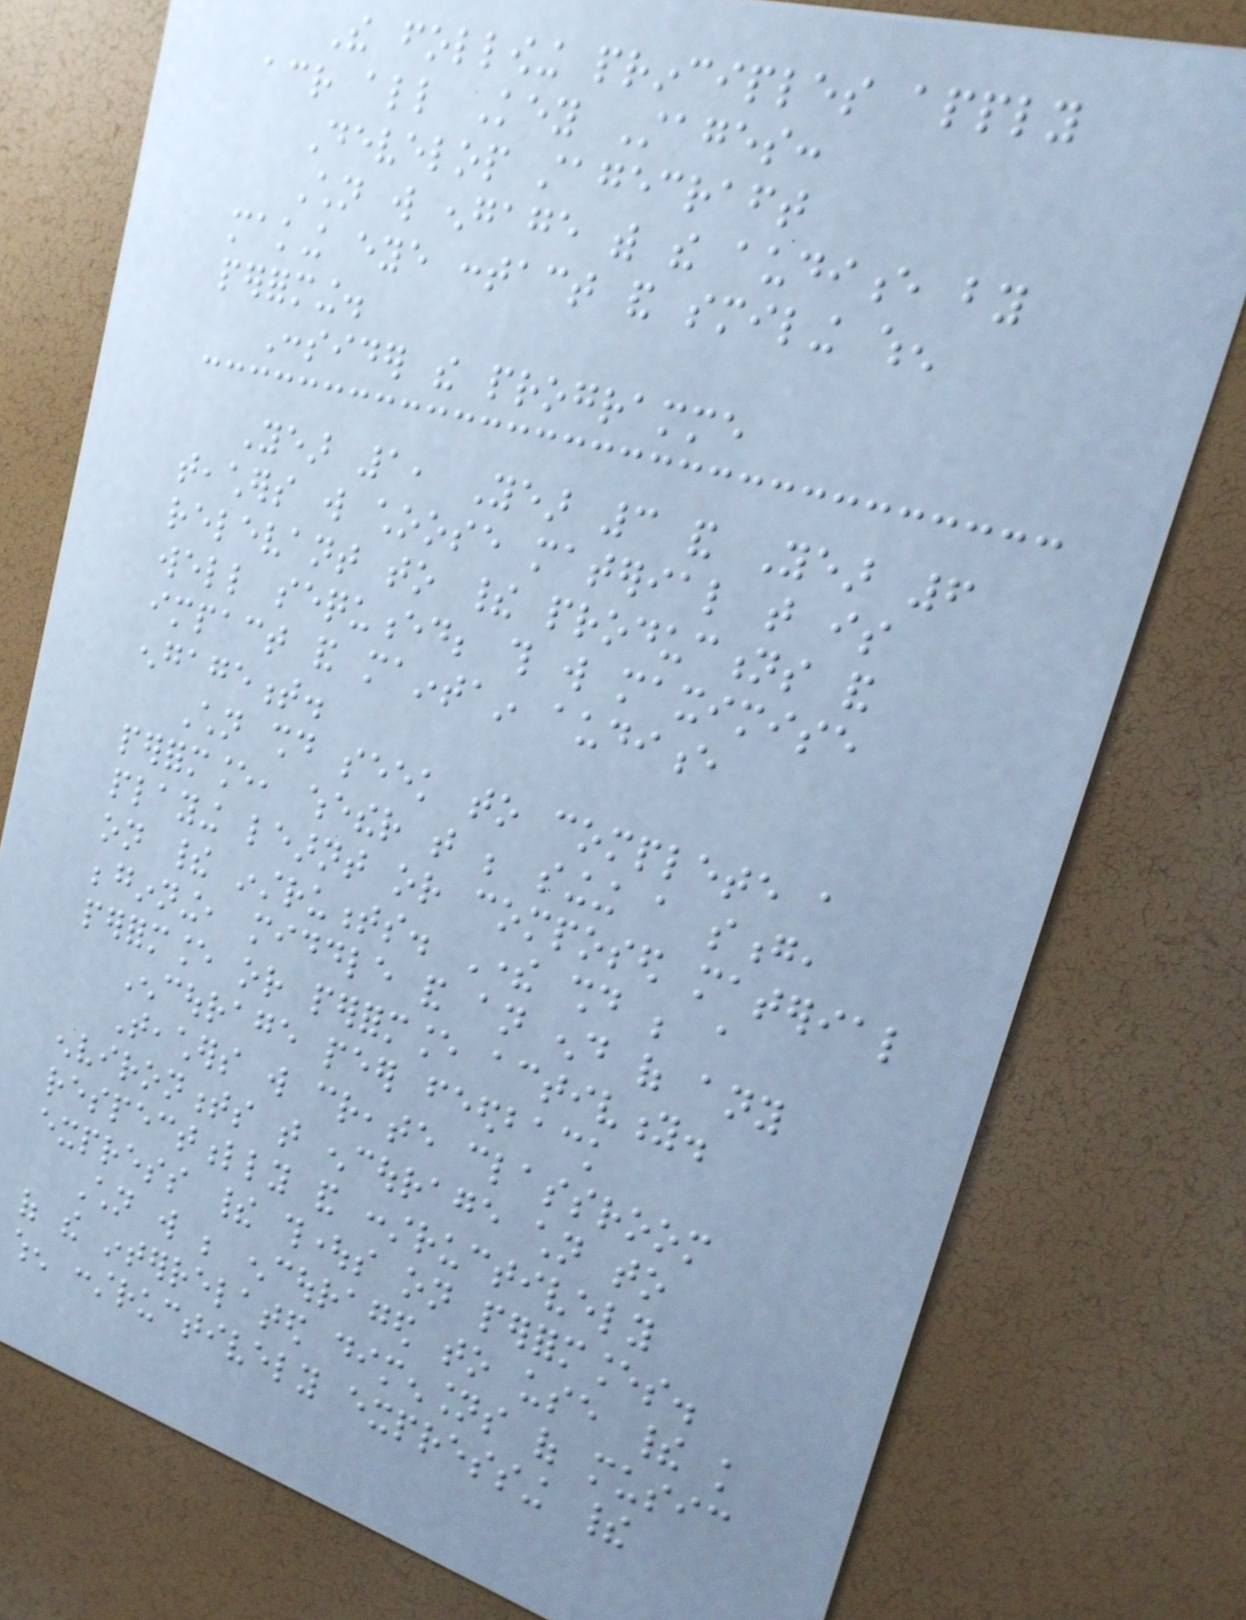The following principles apply
across all Key Stages:
Develop stagecraft
Children will engage with the audience by
making eye contact and smiling when
performing.
Consider the programme
Year 1, Year 3 and Year 6
teachers will choose material that is
relevant to their productions and
well sequenced; this will maximise
impact and maintain audience
engagement.
Children should seek to complete a
performance, whether that be singing a song,
playing learnt or composed material
on their instruments. There should be a
beginning, middle and an end of any
performance or performance activity.
Encourage peer feedback
Teachers will create classroom
environments that encourage children to
respectfully and constructively
express their thoughts on performances.
Children will be encouraged to use their knowledge
of the interrelated dimensions of music
when constructively expressing their
